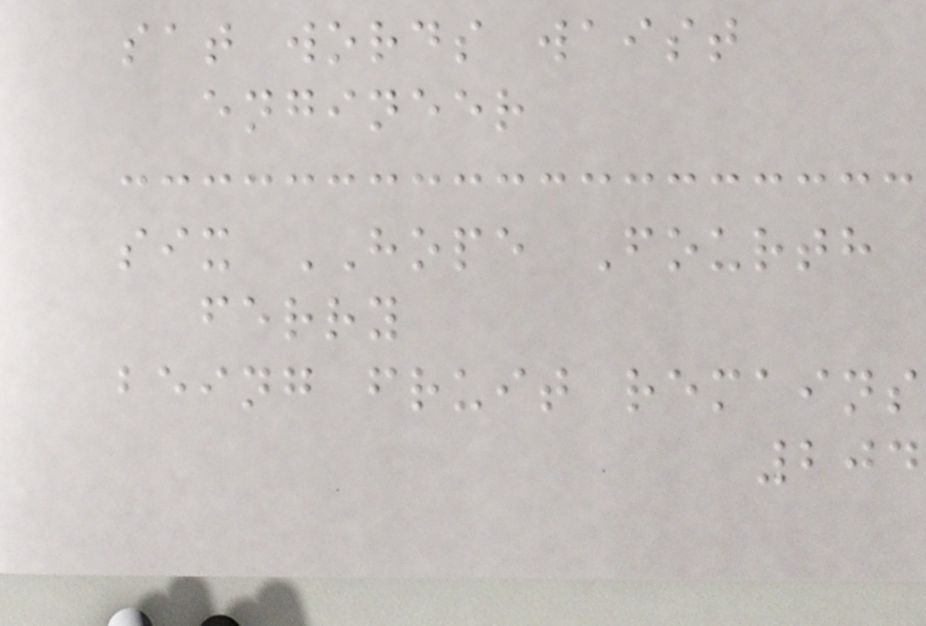sat words waist
engineer
six HOPE Fourth
ferry
being fruit remains
204
